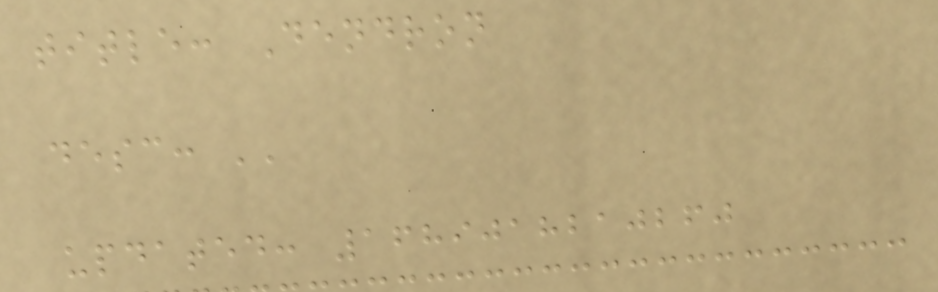title: Dendron
desc: ''
updated: 1689018210260
